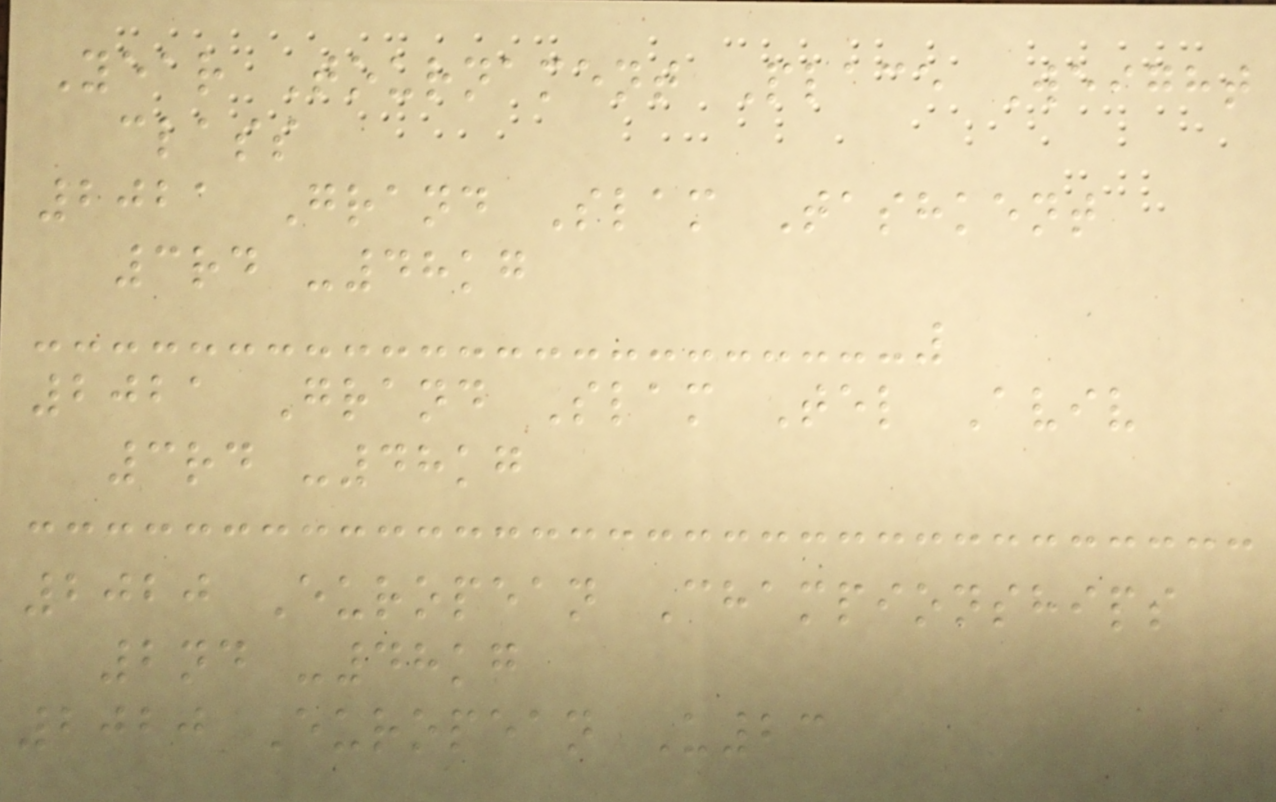Year Tournament Place Weight
class
2021 Grand Slam Tashkent
3rd -48kg
2021 Grand Slam Tel Aviv
3rd -48kg
2020 European Championships
2nd -48kg
2020 European U23
